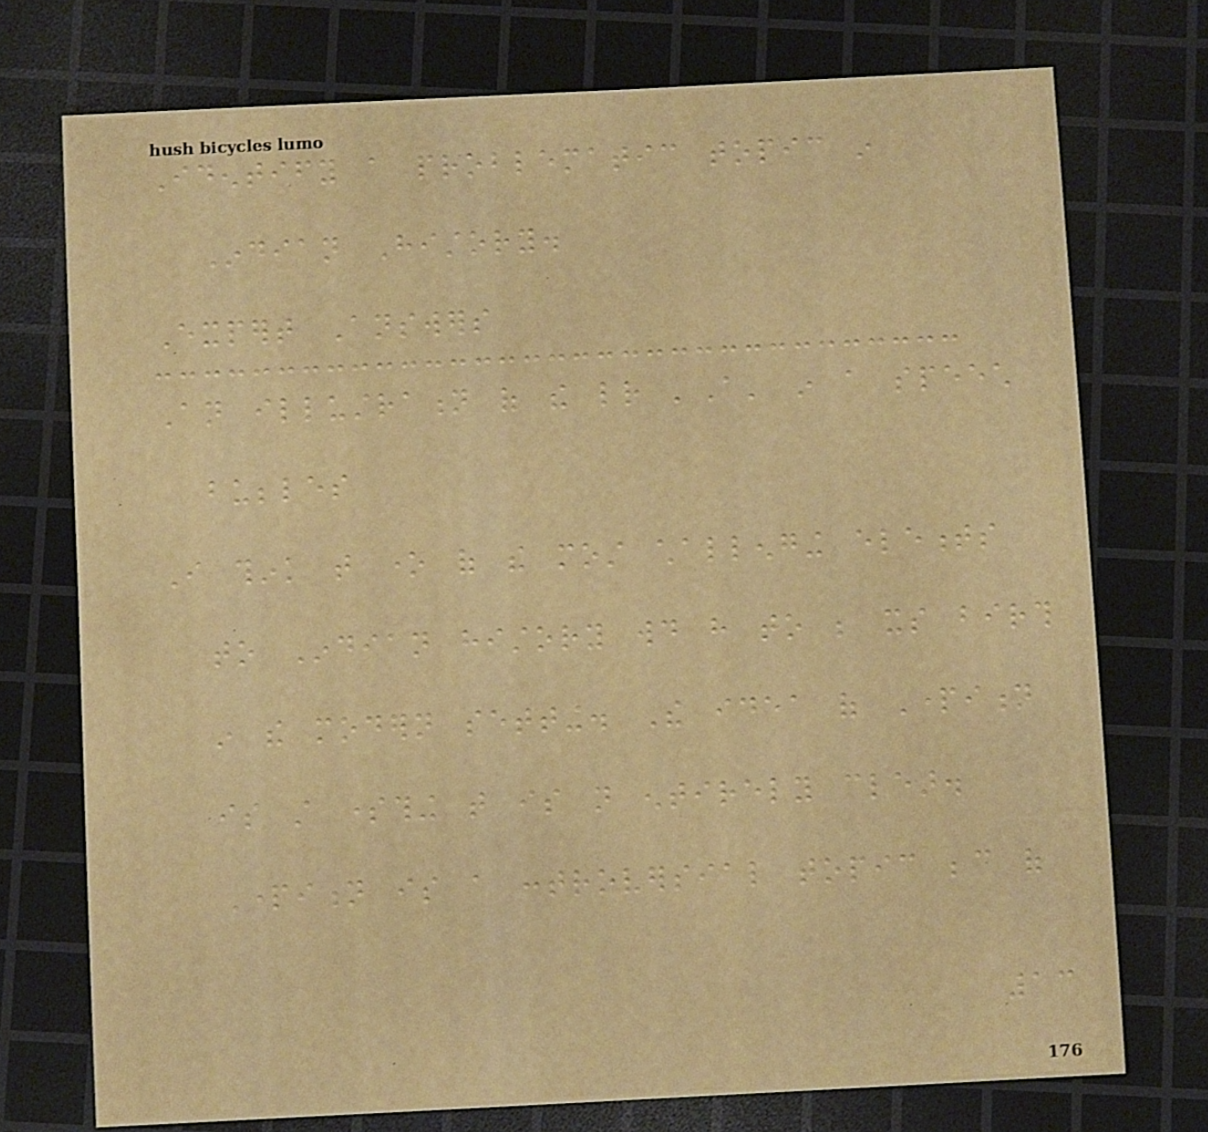Identify a problematic topic in
Indian History.
Expert Answers
An illustration of the letter 'A' in a speech
bubbles
I think that one of the most challenging elements
to Indian history would have to be its birth
in the modern setting. The idea of Partition
is still something that is not entirely clear.
Partition is a controversial topic because of
13
